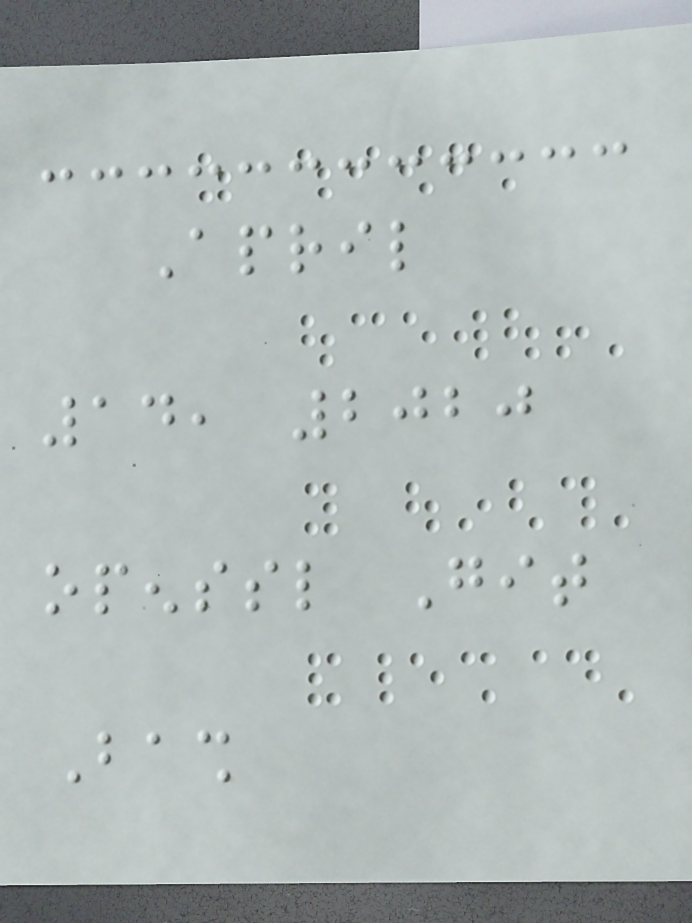April
14, 2020
openssl Git
Bash
